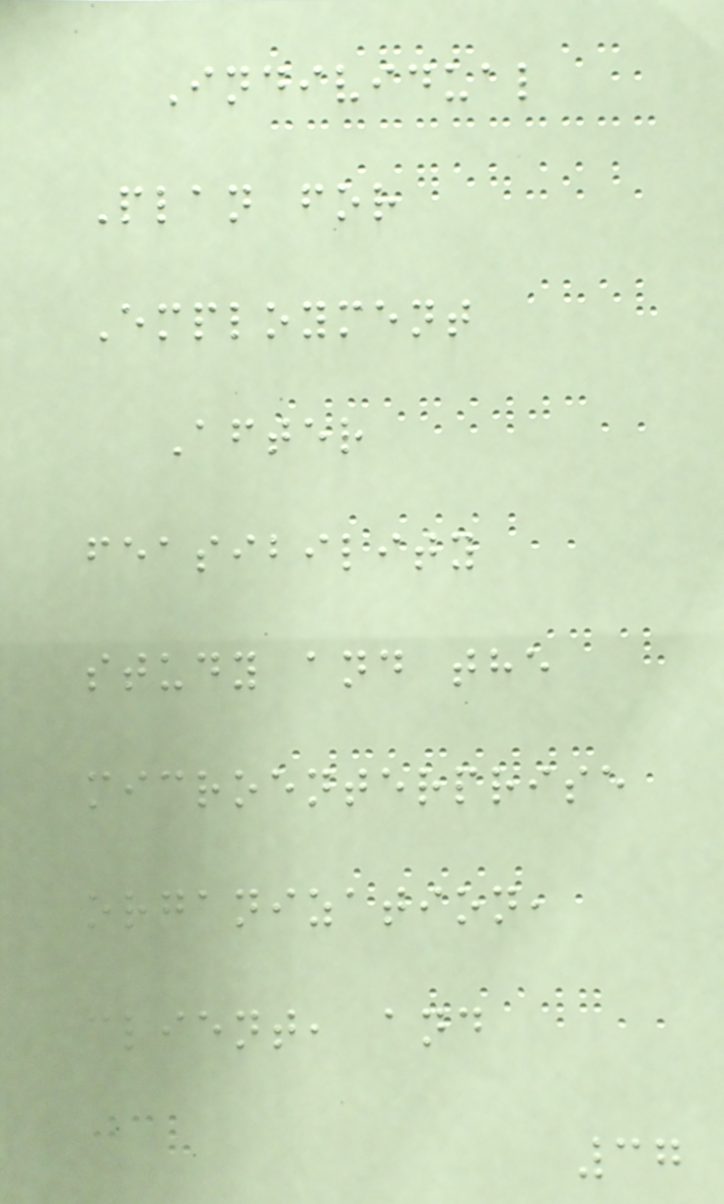Individual
Plan for
Employment
After
feasibility
study and the
microenterprise
organization,
client, and
37
